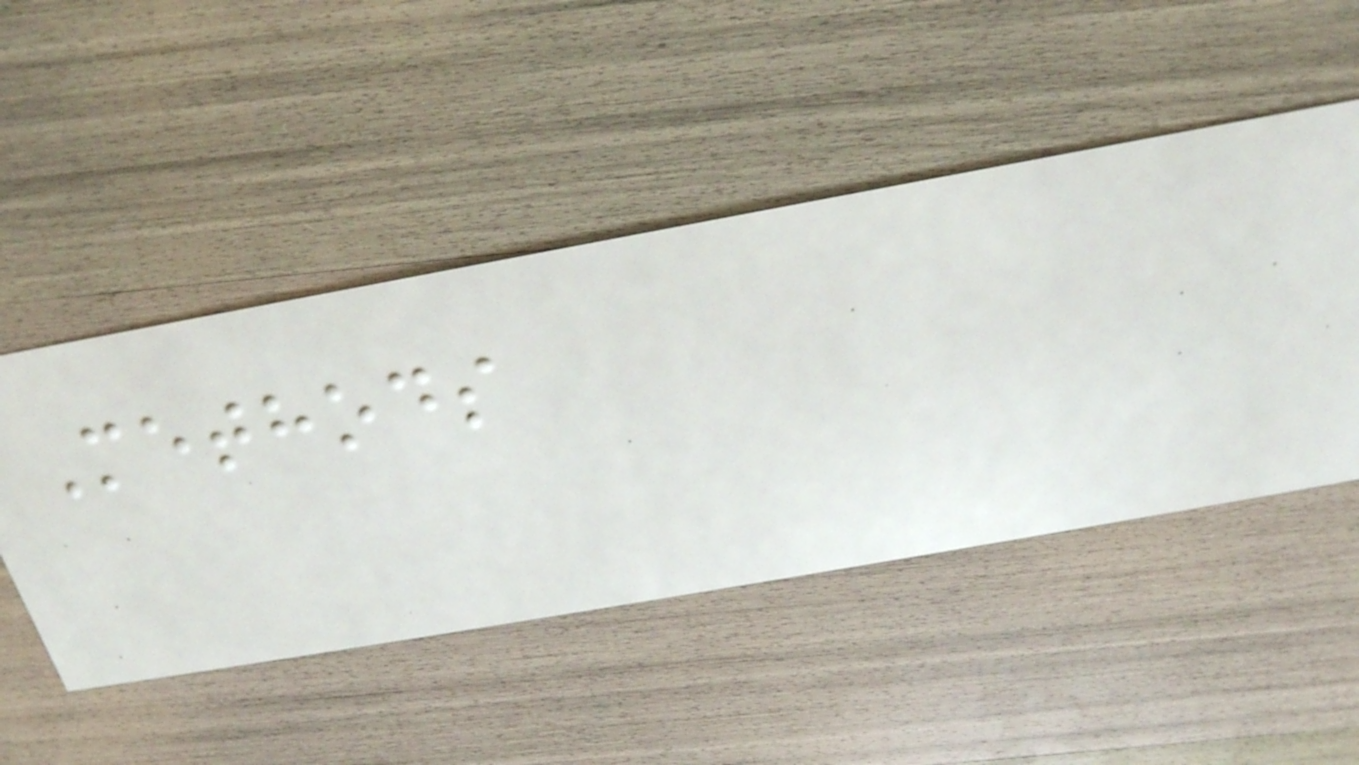Methods
